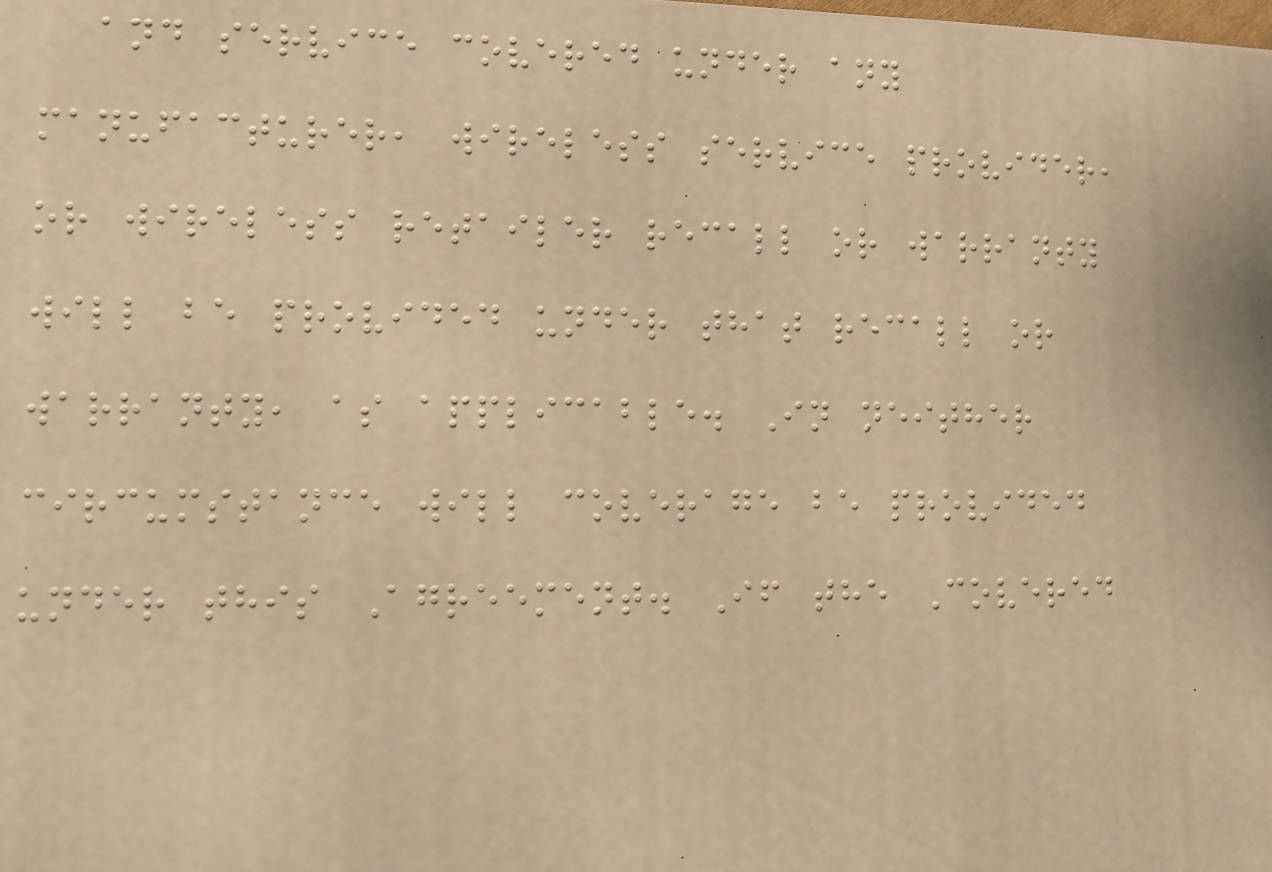and service covered under any
manufacturer, wireless service provider,
or wireless retailer recall or warranty
will be provided under that recall or
warranty, as applicable. In neither
circumstance will coverage be provided
under this Agreement. If the Covered
